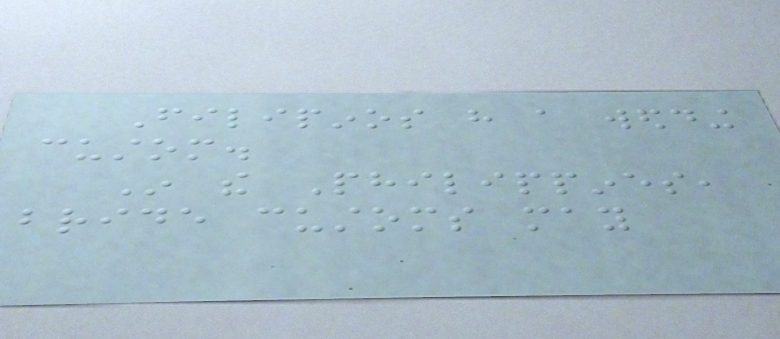Filipinos have a wedding
custom.
In the Philippines,
bride customs may
